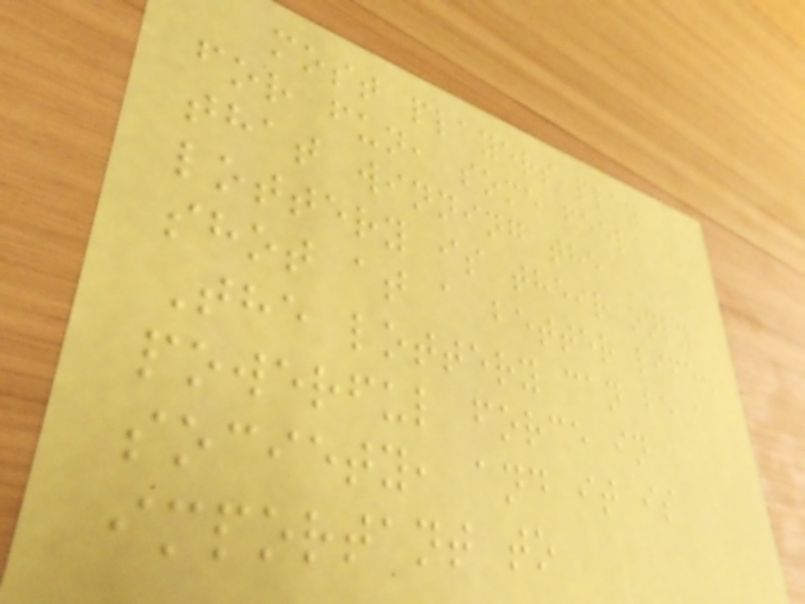most players play
for fun, some feel
that winning the
lottery is their only
shot at a better life.
The lottery can be a
powerful force in
society, and it is
important to
